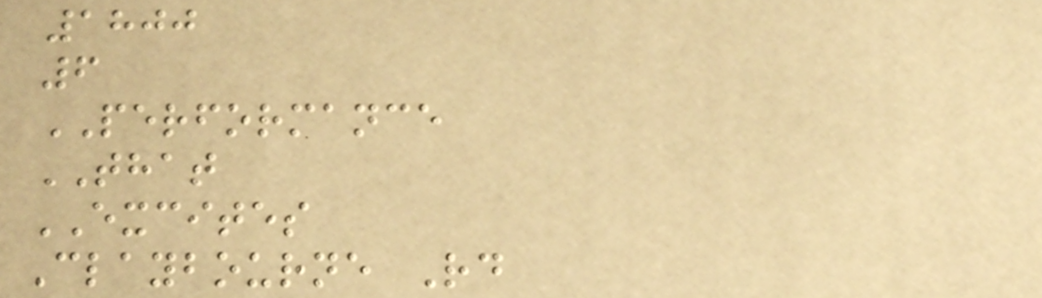1800
6
PERFORMANCE
THAT
EXCITES
Claybourne Rd
